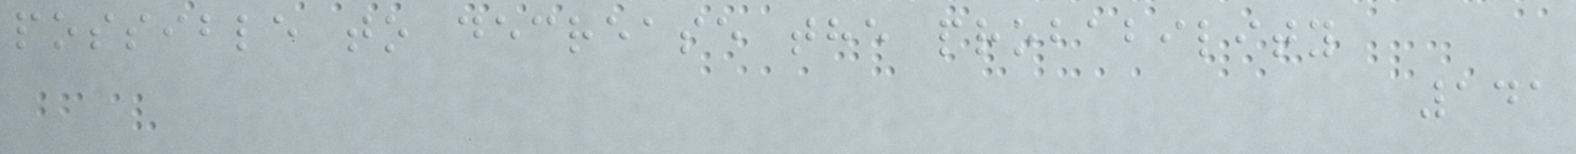possible to decrease the probability
141
